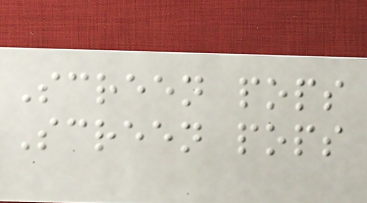Screen pops
Screen pops
